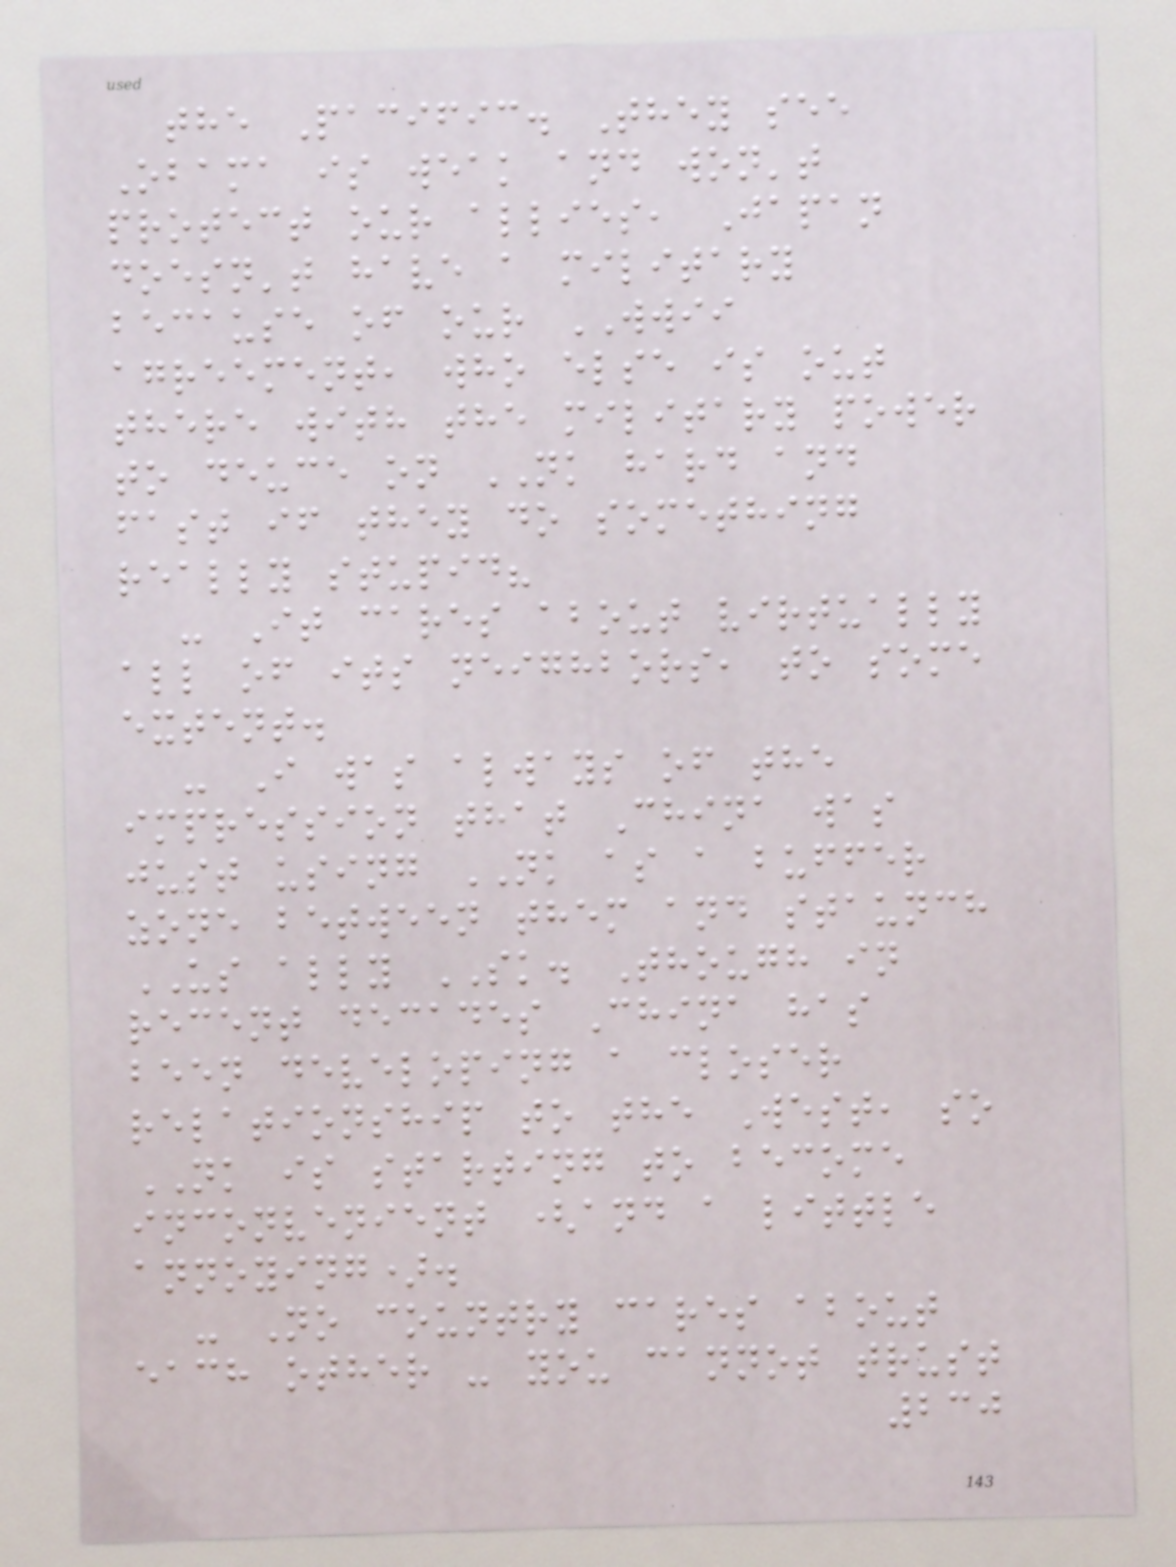the Pacific. They see
Obama is weak and won't
protect our allies, Japan
doesn't have a military
because of our WWII
agreement, who else is out
there with the military power
to deuce on NK hard and
fast if they do something
really stupid?
- It cares about virtually
all of its neighbors, to some
extent.
- I was always of the
impression that China was
just using NK as a buffer
zone between them and staunch
US ally SK. Though in
recent decades China has
been developing a closer
relationship to the West, so
NK is starting to become
inconvenient (and a little
annoying).
- No country cares about
each other - you cannot trust
230
